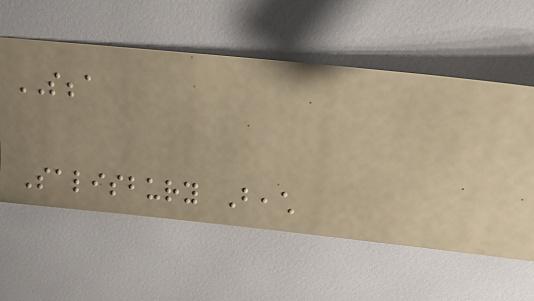SBBA
Salisbury Beach
